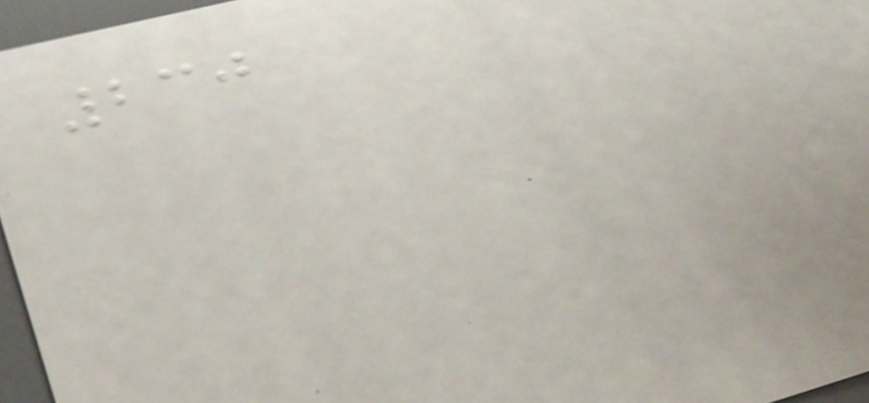230
